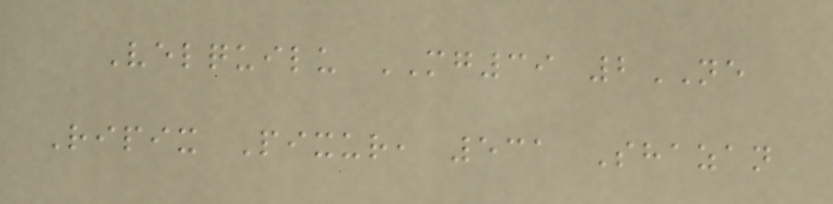Velquilu MG39 2NE
Ripix Pixur, 531 Shazan
